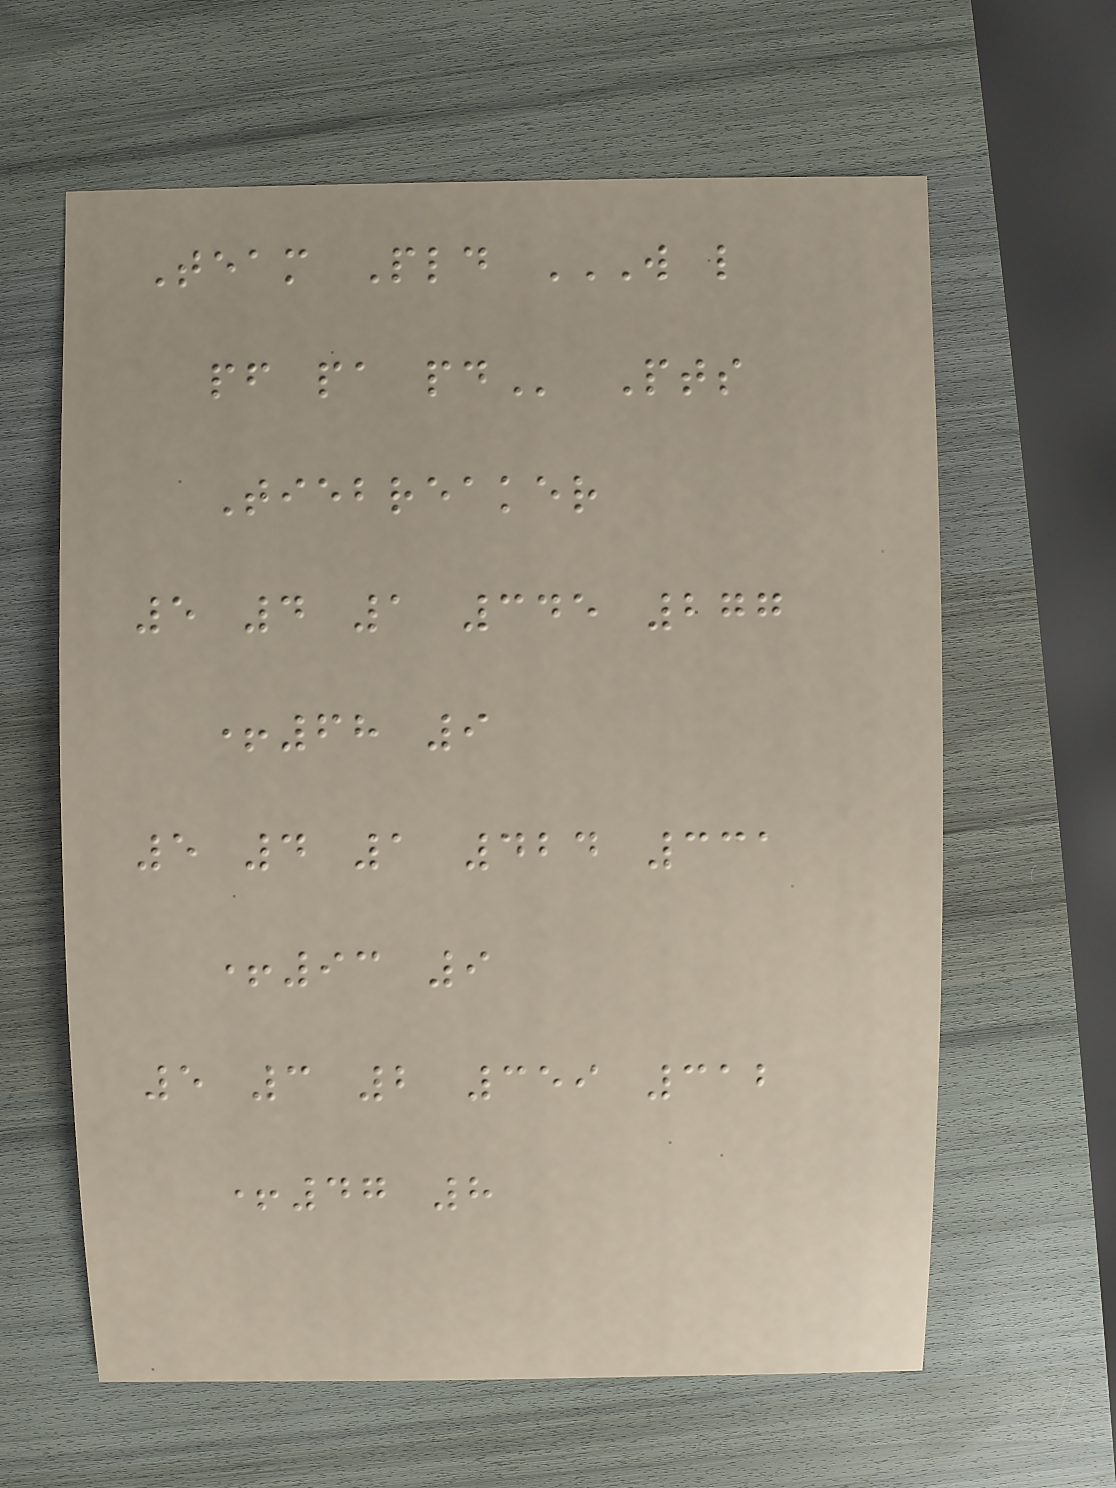Team Pld W L
PF PA PD Pts
Tiebreaker
5 4 1 345 277
+68 9
5 4 1 424 331
+93 9
5 3 2 359 312
+47 8
